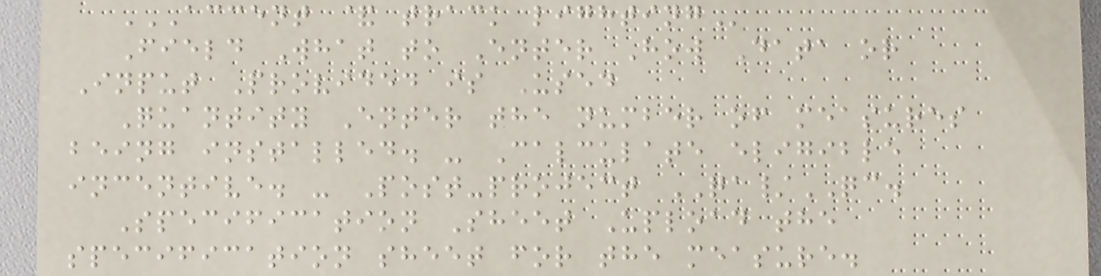ACCENT & TRACK LIGHTING
Field What to Enter How Data or
Input Provided is Used
Quantity Enter the number of measures
being installed. - Calculate eligible
incentive. - Post-project QA/QC.
Specification Sheet Upload the
specification sheet for the measure.
